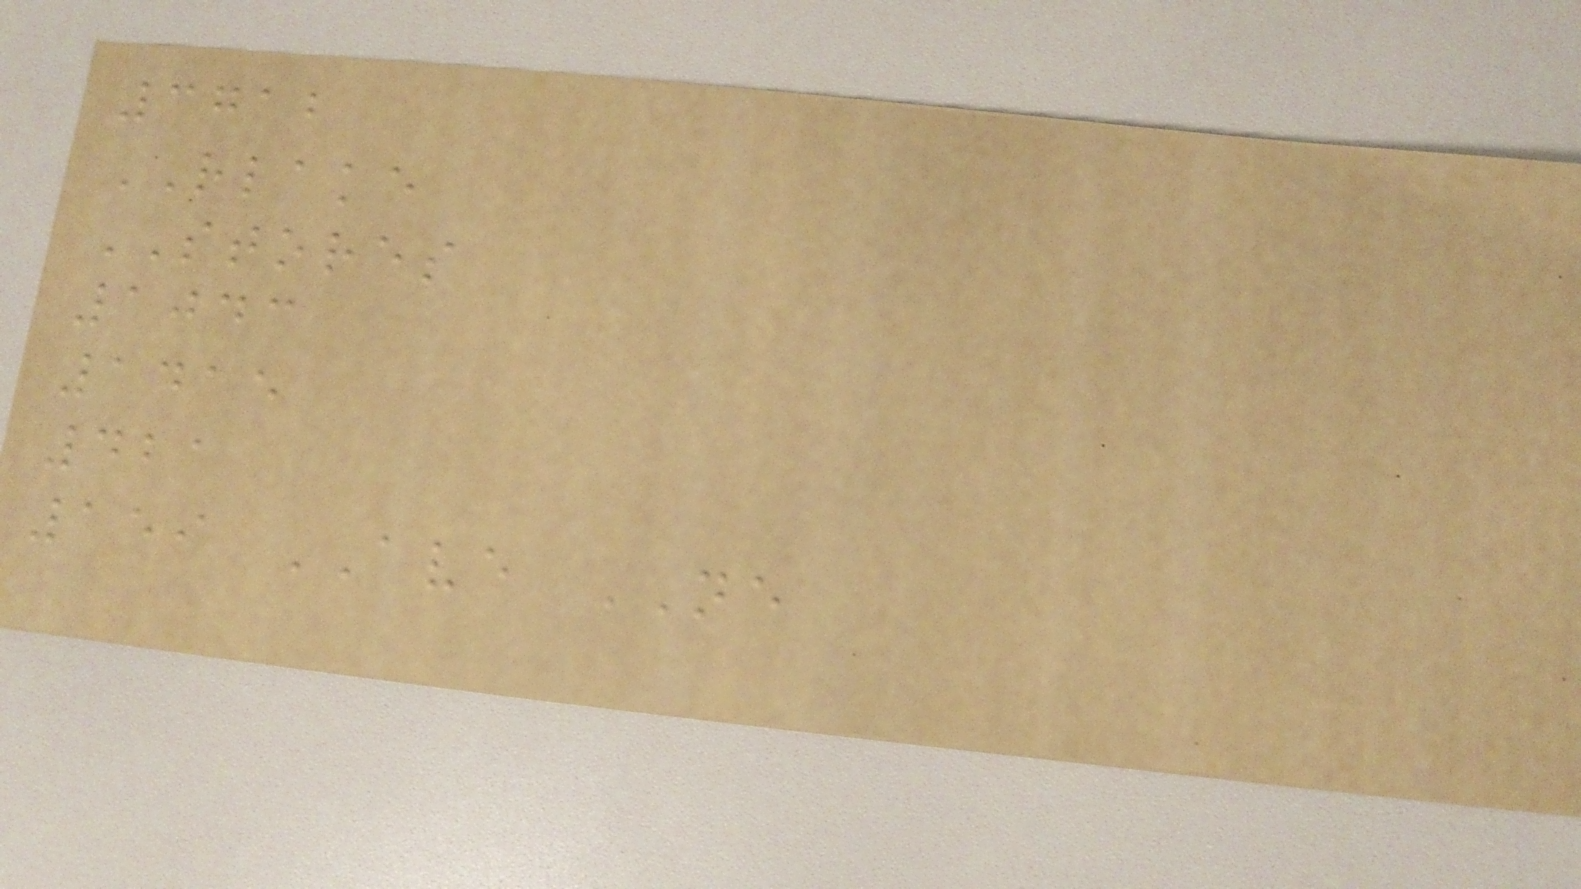3712
RLAKE
STORES
1043
1415
421
159 AVE NE
